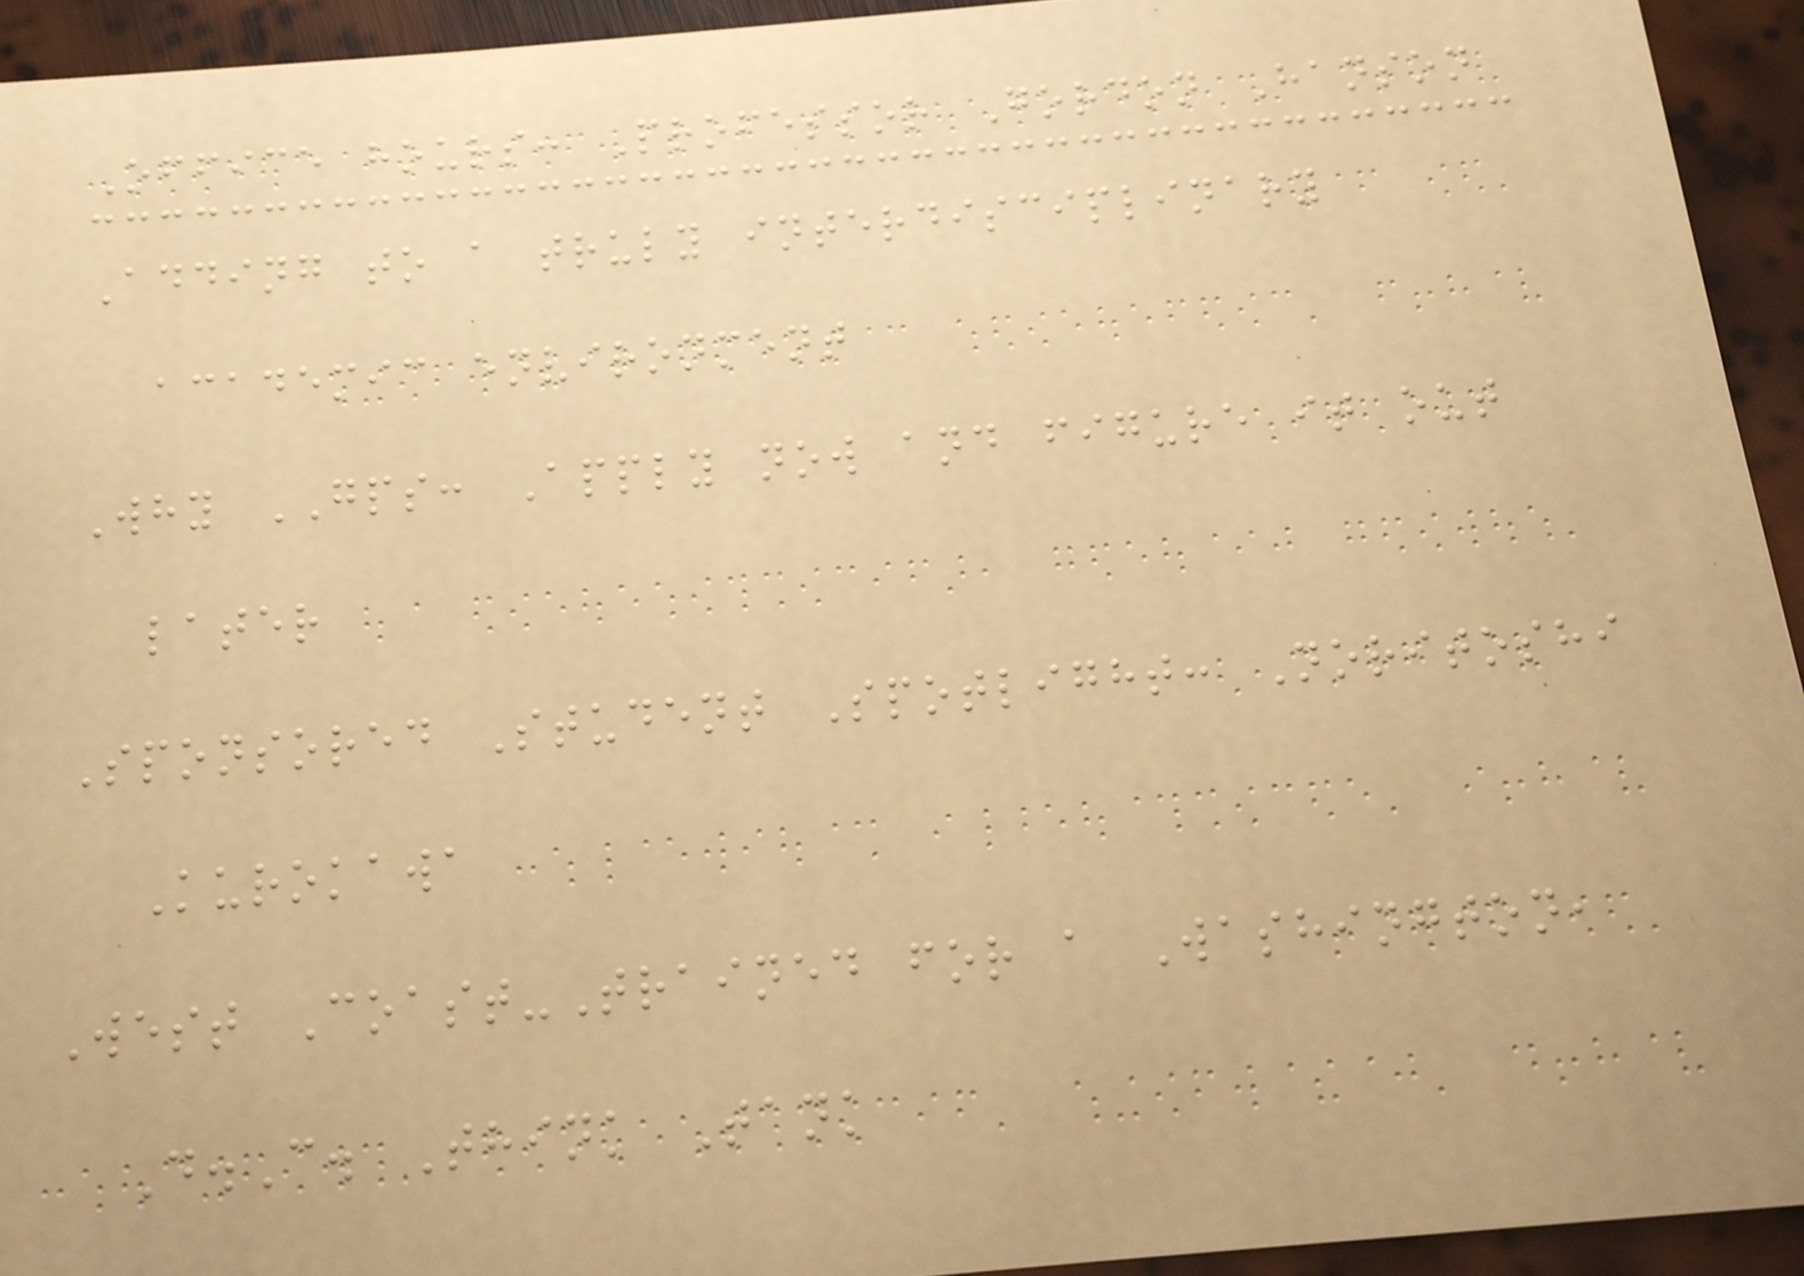Office hours: Professor Gordon Hanson
Adding to a truly interdisciplinary
academic environment
Why GPS: Apply now and figure it out
later
Sponsored Student Spotlight: Noritoshi
Kurokawa
West Coast-Trained for a Washington,
D.C. Think Tank
